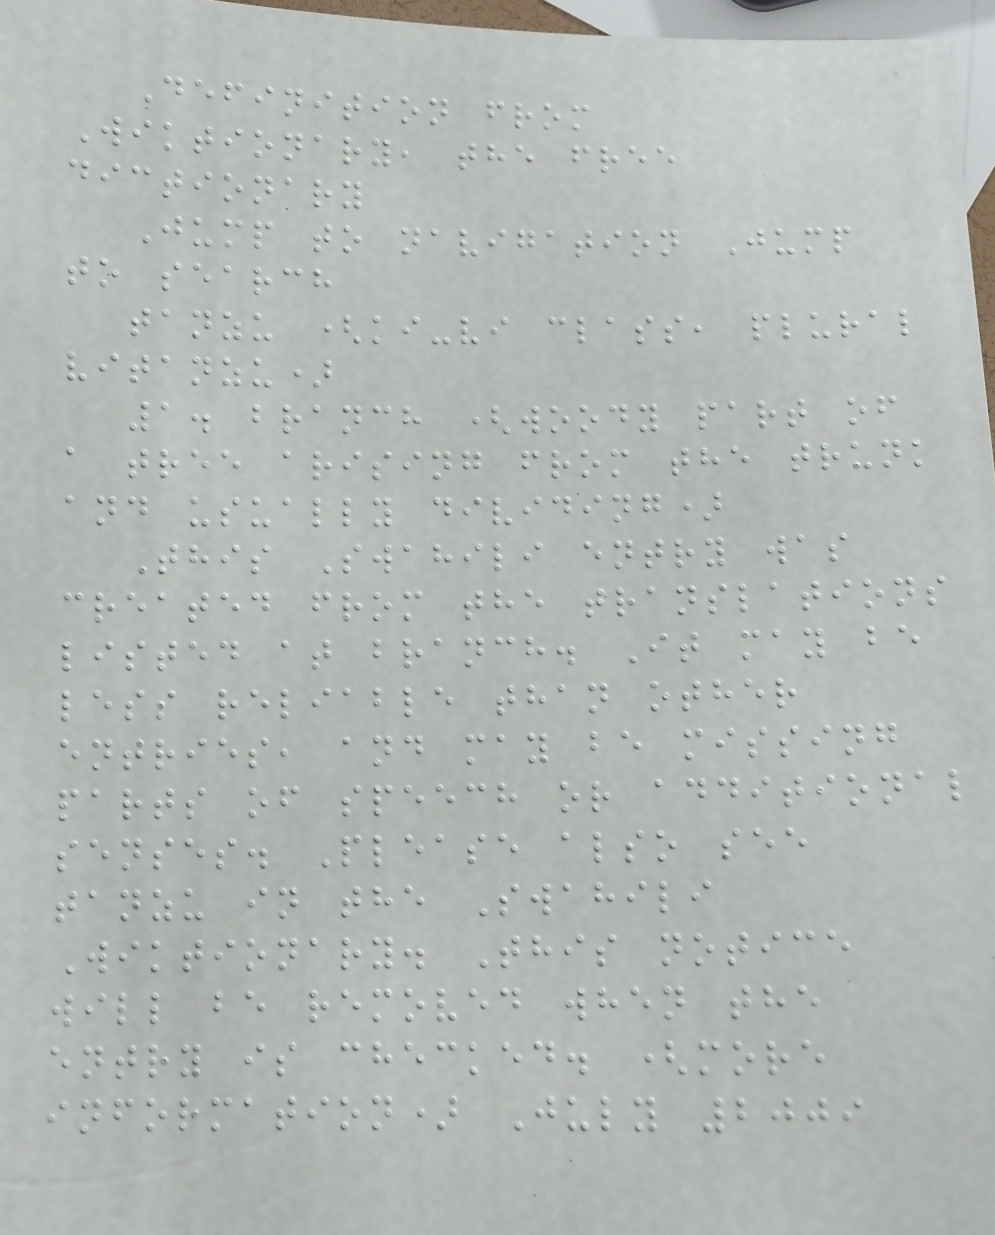Definition from
Wiktionary, the free
dictionary
Jump to navigation Jump
to search
tanzu (ki-vi class, plural
vitanzu)
1. branch (woody part of
a tree arising from the trunk
and usually dividing)
This Swahili entry was
created from the translations
listed at branch. It may be
less reliable than other
entries, and may be missing
parts of speech or additional
senses. Please also see
tanzu in the Swahili
Wiktionary. This notice
will be removed when the
entry is checked. (more
information) July 2009
